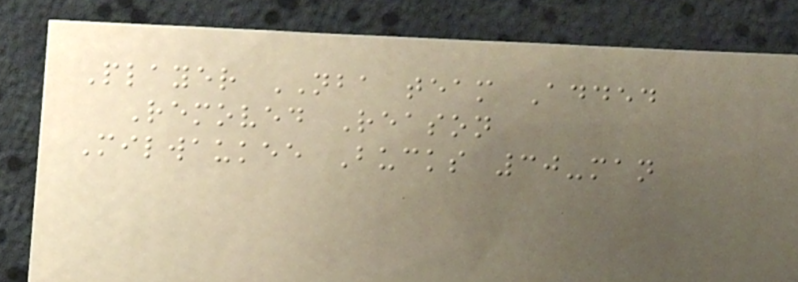Player NBA team Added
Removed Reason
Milwaukee Bucks 30-man
